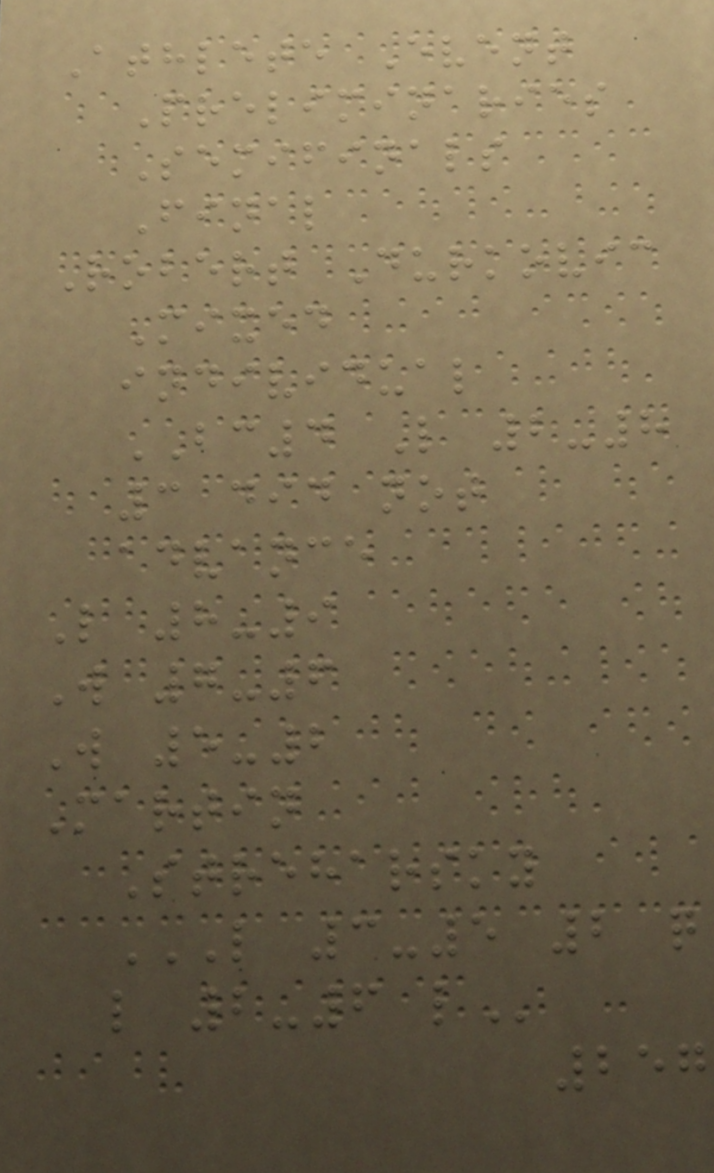Athlete Event
Preliminaries
Semifinals
Final
Robert Durkovic
Mixed
individual
BC4 L 2-8
3 did not
advance
L 8-9
W 7-6
W 5-2
Martin
Streharsky
L 3-5 2 Q
L 2-6 L
257
